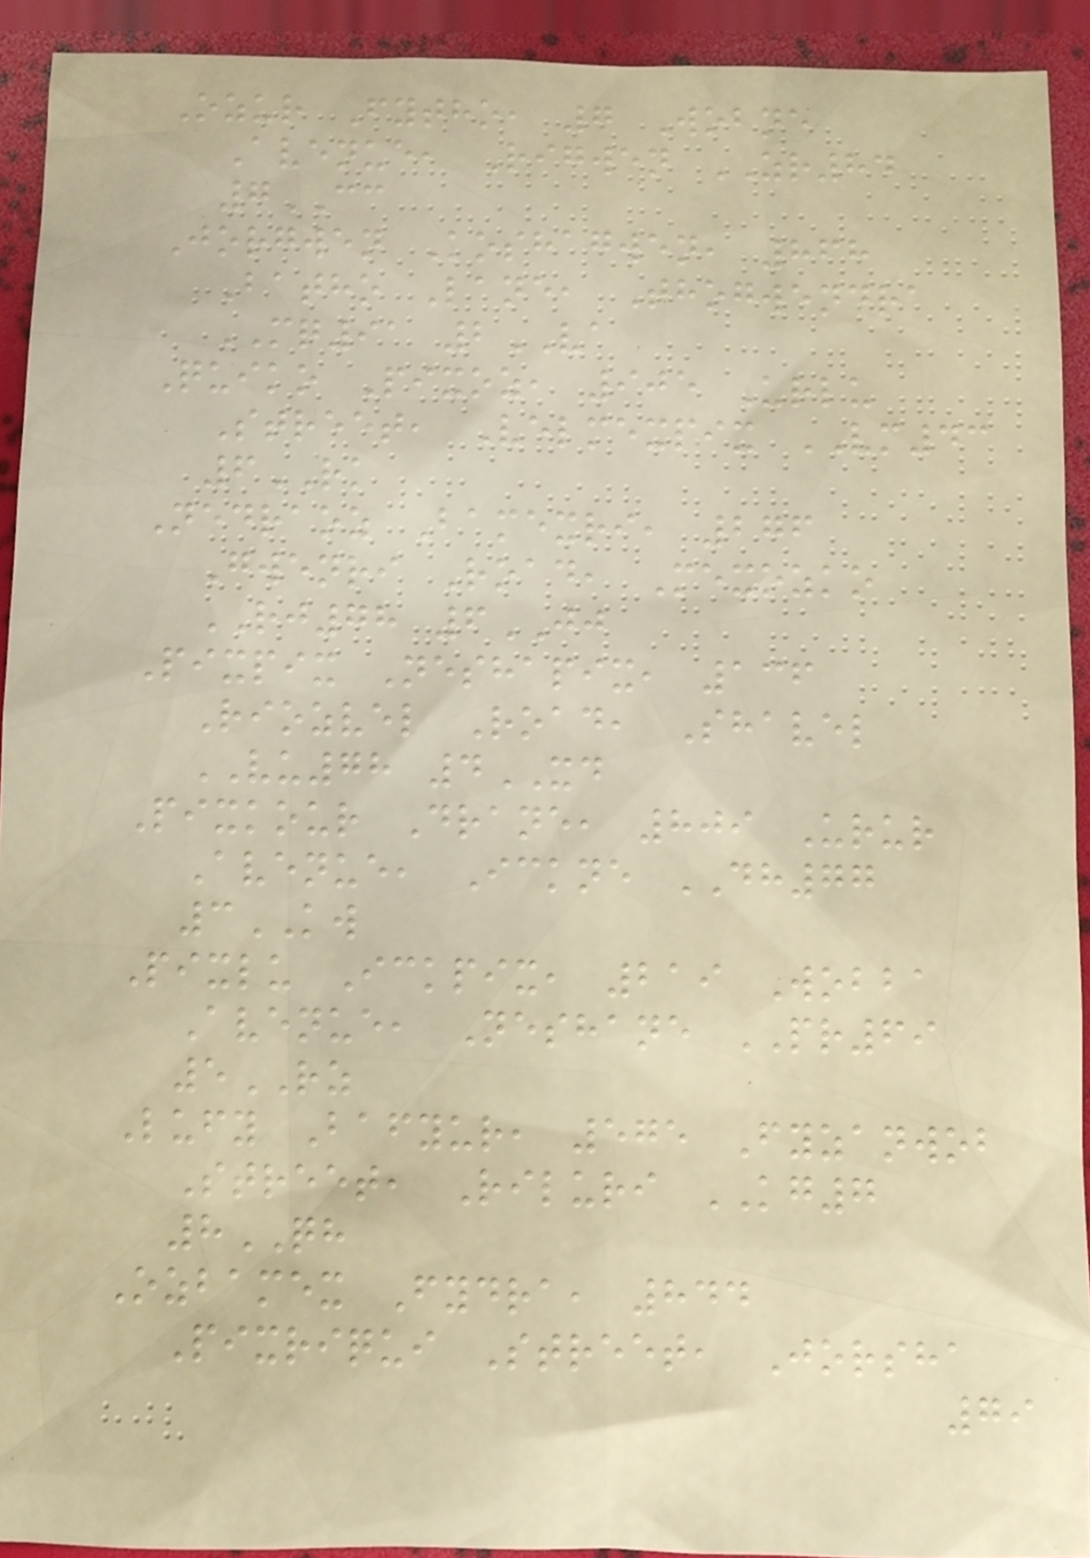Ozur Fytho, 7 Wobne
Avenue, Rigwen ZR84
7CC
Jorgwen Koshagwen, 868
Batho Lane, Thogwendra
MQ91 2VA
Quiko Pixoz, 905 Urlu
Street, Velmexpix VM43
6RK
Nedraoz Bamexri, 276
Gwenri Road, Mexozko
RJ78 6JJ
Pixpix Neshapix, 136
Riozvel Road, Shavel
VU78 4XD
Pixkour Drane, 809 Urur
Avenue, Ickne DH77
3KW
Pixlu Ickpix, 219 Wobba
Avenue, Neshane PR69
5RZ
Lufy Bafyur, 575 Fyzanwob
Street, Riluri KG7
8QH
Ozbamex Fydra, 844
Pixriqui Street, Jorsha
79
